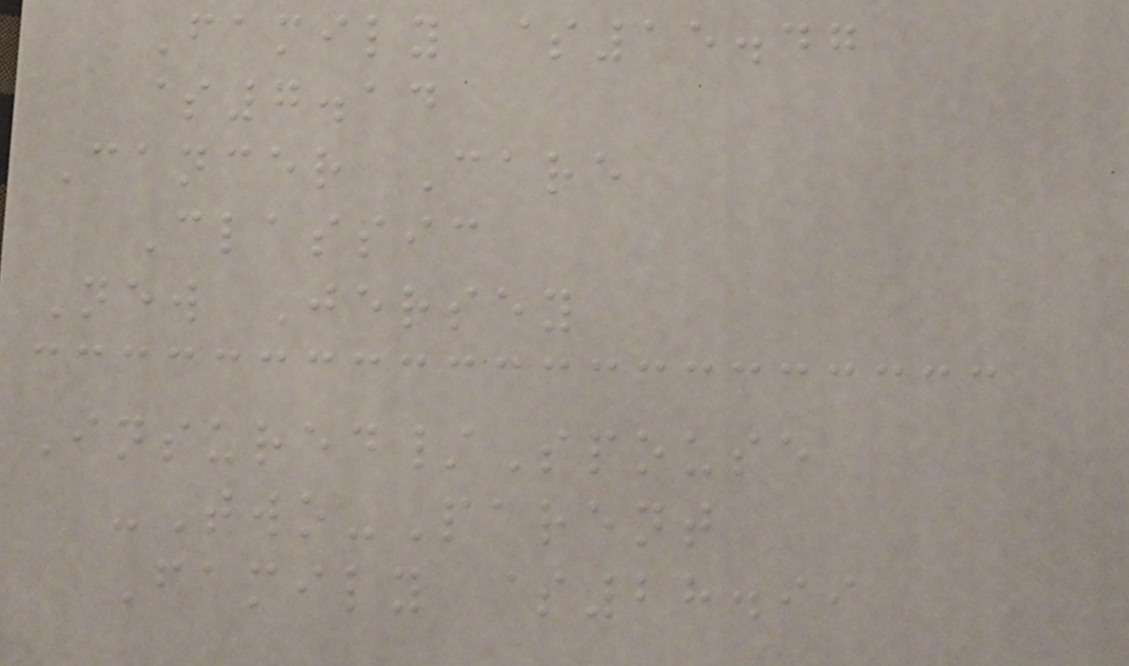Family $15.47
$7.14
Cancer Care
Classic
New Jersey
Insured/Spouse
-Two-Parent
Family $28.99
